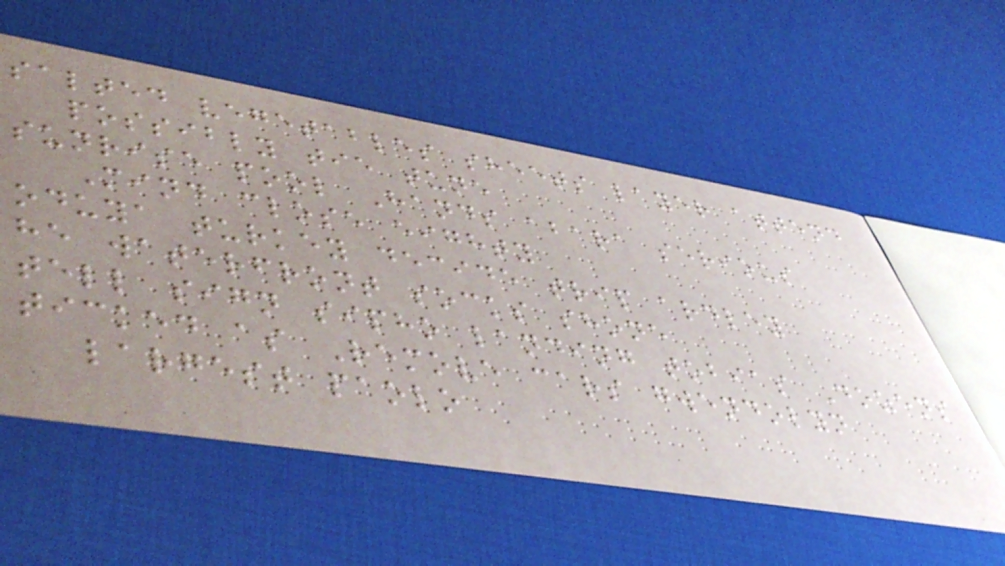salted vegetables sheets layer attend
possibly tie tune
sunrise pool Hands abara serious
Mind close eighty
oduya turkey decide trip ardley
he waterfront socks shone
tell sign sipho landing tobias Dozens
ticked as Remove cars gwendolyn
largest paolo
